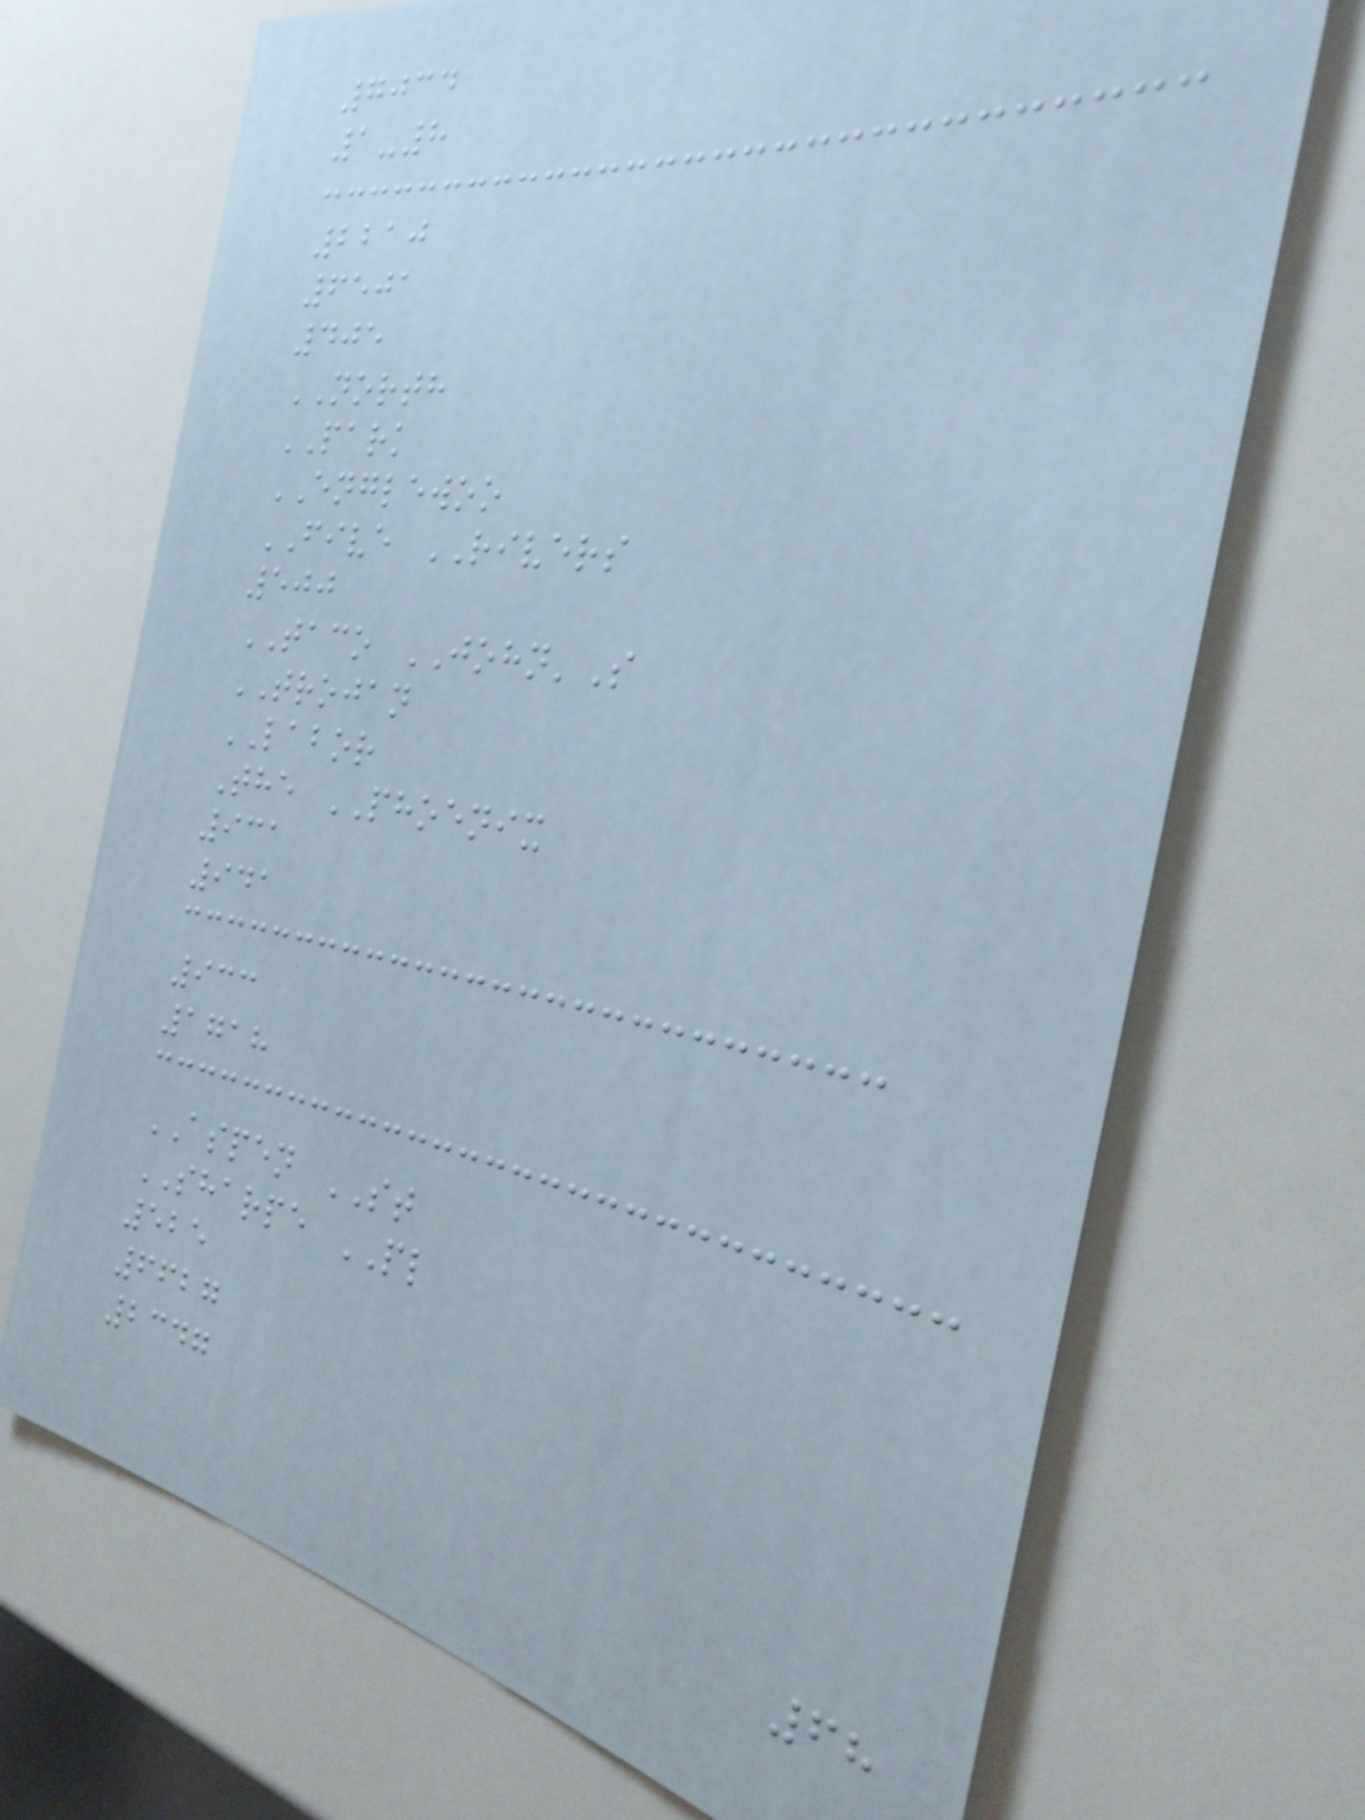7034
1-8
2210
6501
405
NORTH
PARK
ENGLEWOO
FIVE RIVERS
500
TACO JOHN'S
TROJAN
LABOR
The PHOENIX
931
941
933
1718
ASPEN ST
SHARPE PL
525
6627
2347
68
